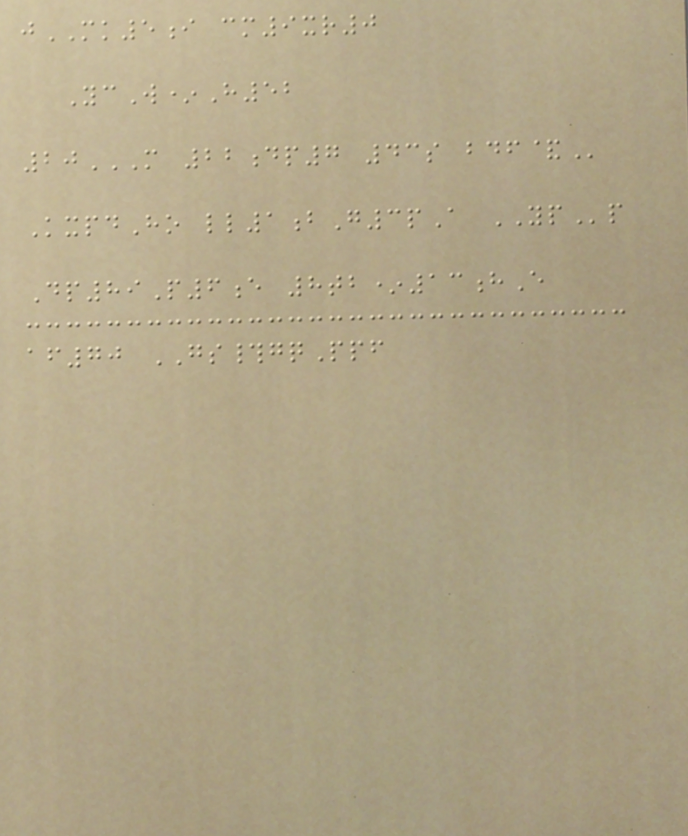jMK5i cm9xr0
YcW*H52
20M 22DP7 43S BDF&
KxpdHo ll1bG3pA YPp
Dp89P6e 8tb*13hE
af70 GS#gqPpf
